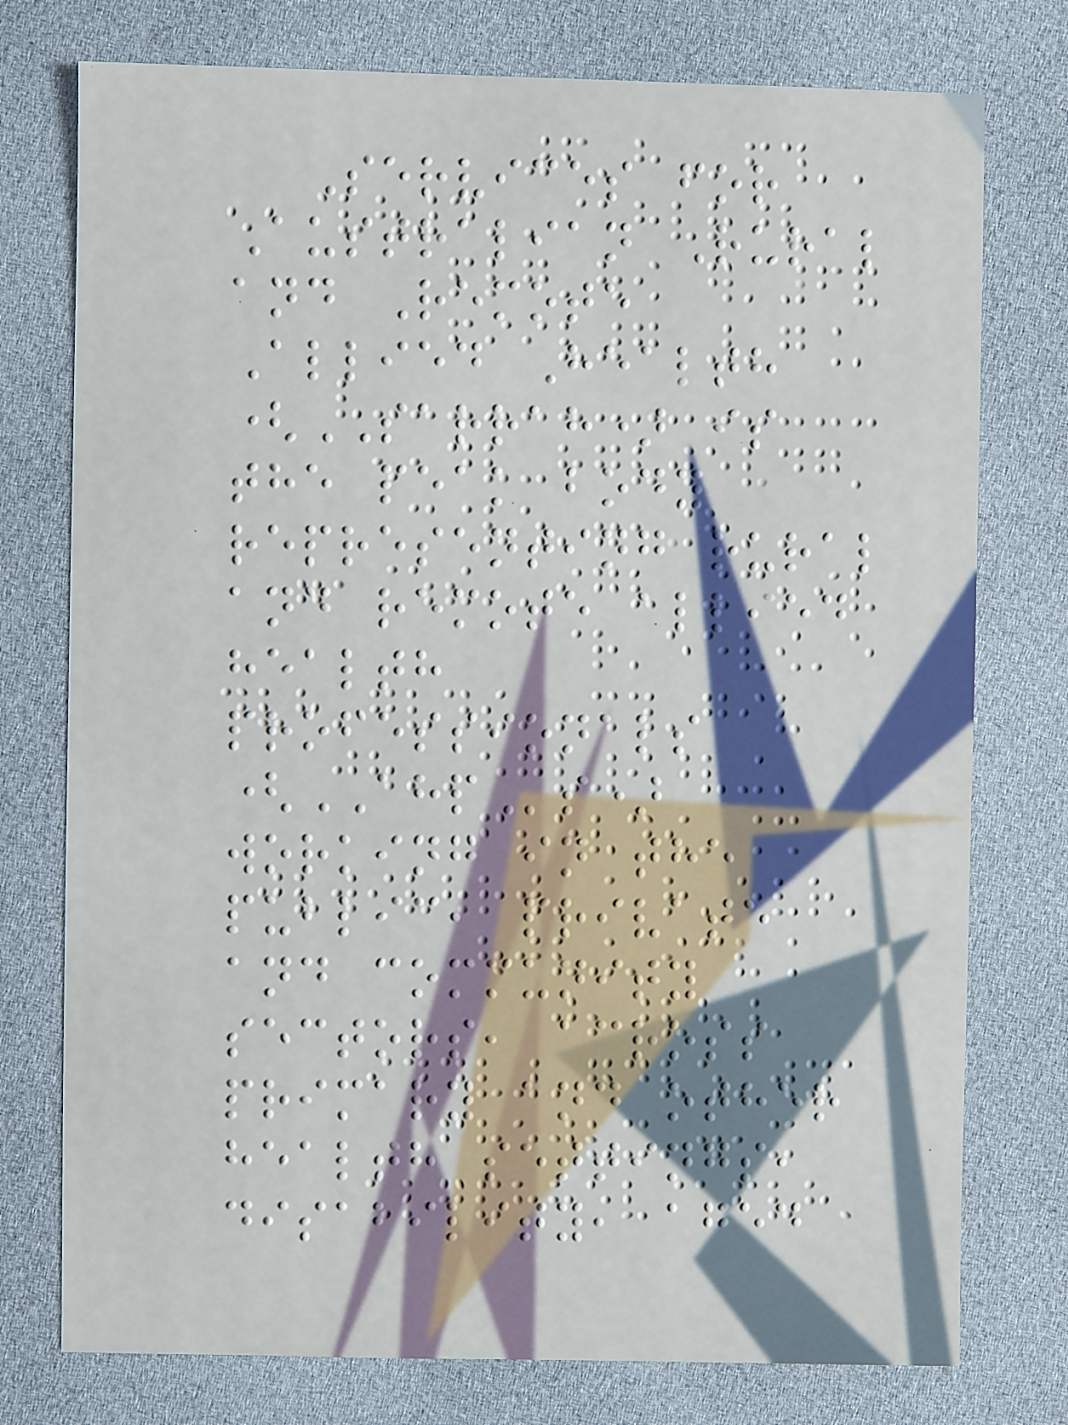Services for
Australian Rural
and Remote
Allied Health
(SARRAH) is
the peak body
representing rural
and remote allied
health
professionals
(AHPs)
working in the
public, private
and community
sectors, across
primary and other
health settings,
disability, aged
